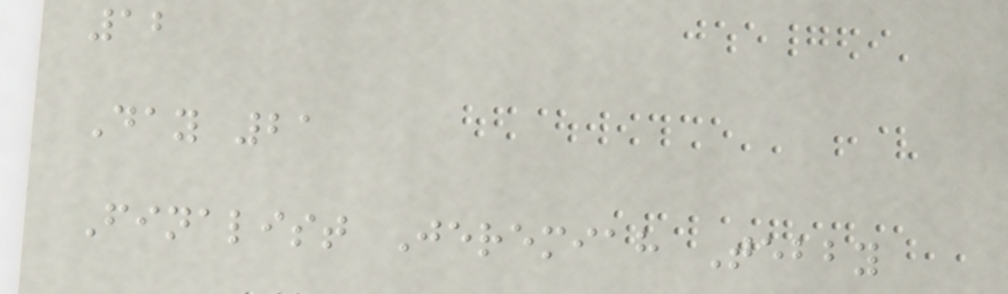12
Day 21
Finalist Jeremiah Tebby
